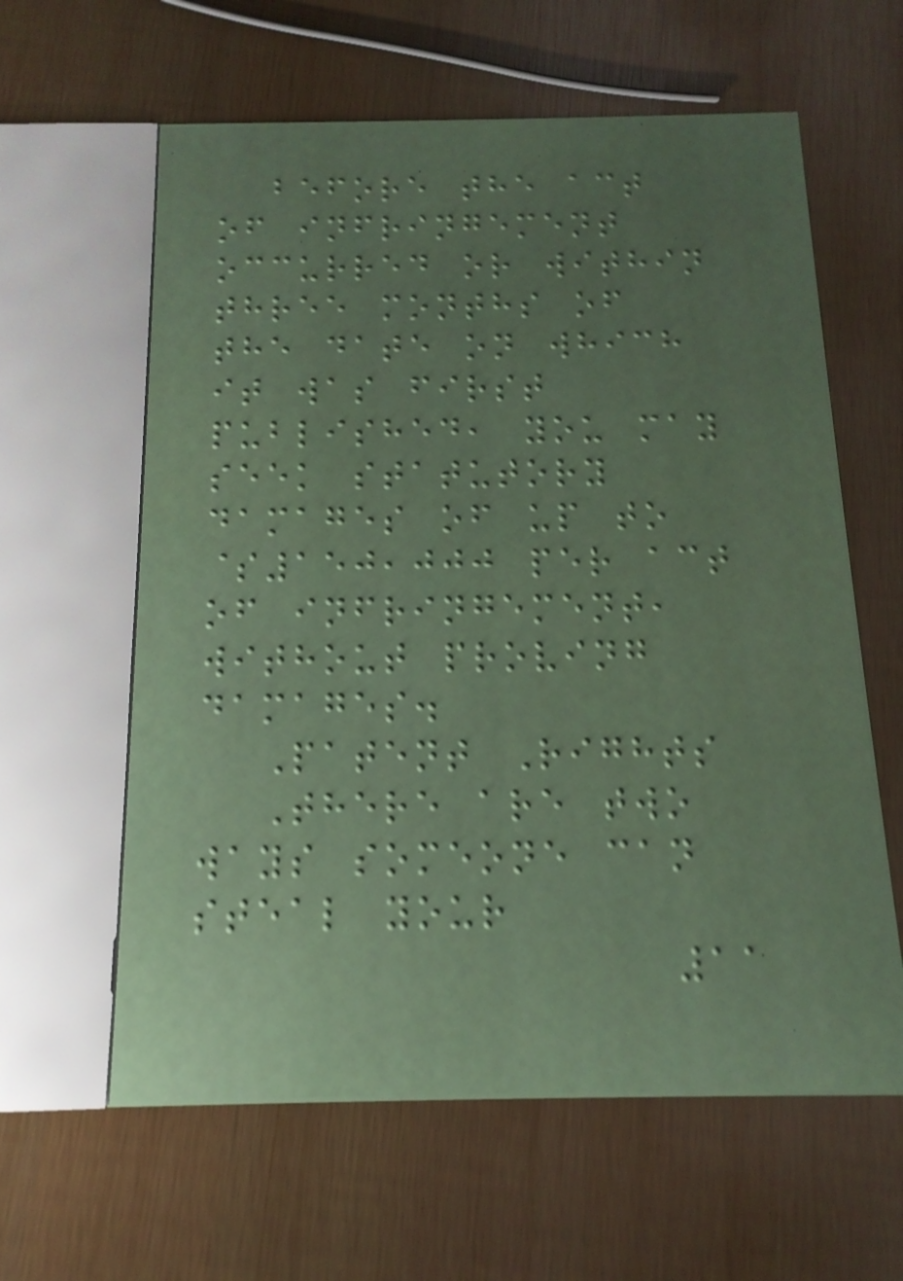before the act
of infringement
occurred or within
three months of
the date on which
it was first
published, you may
seek statutory
damages of up to
$150,000 per act
of infringement,
without proving
damages.
Patent Rights
There are two
ways someone can
steal your
11
